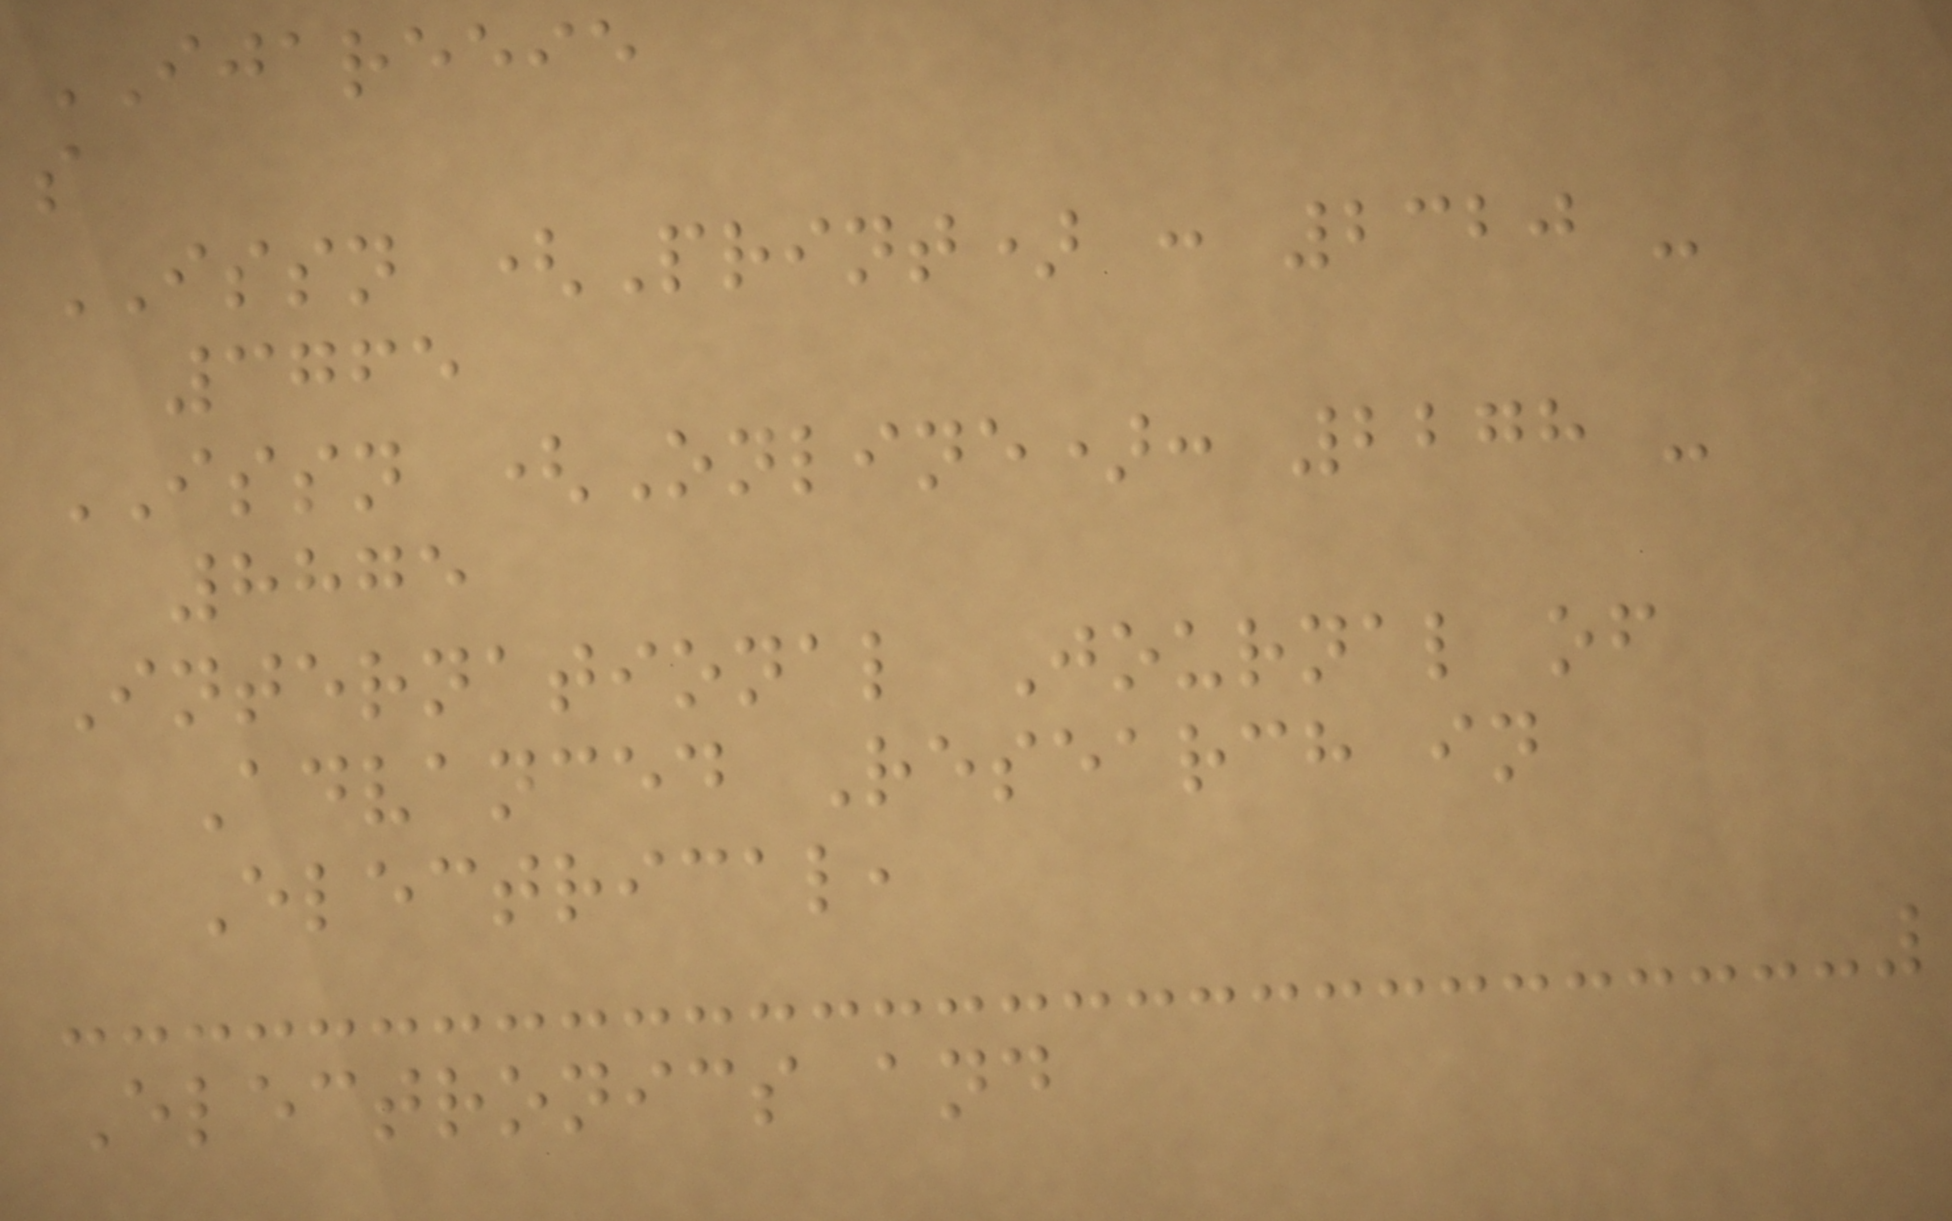IJAREEIE
s
ISSN (Print) : 2320 -
3765
ISSN (Online): 2278 -
8875
International Journal of
Advanced Research in
Electrical,
Electronics and
